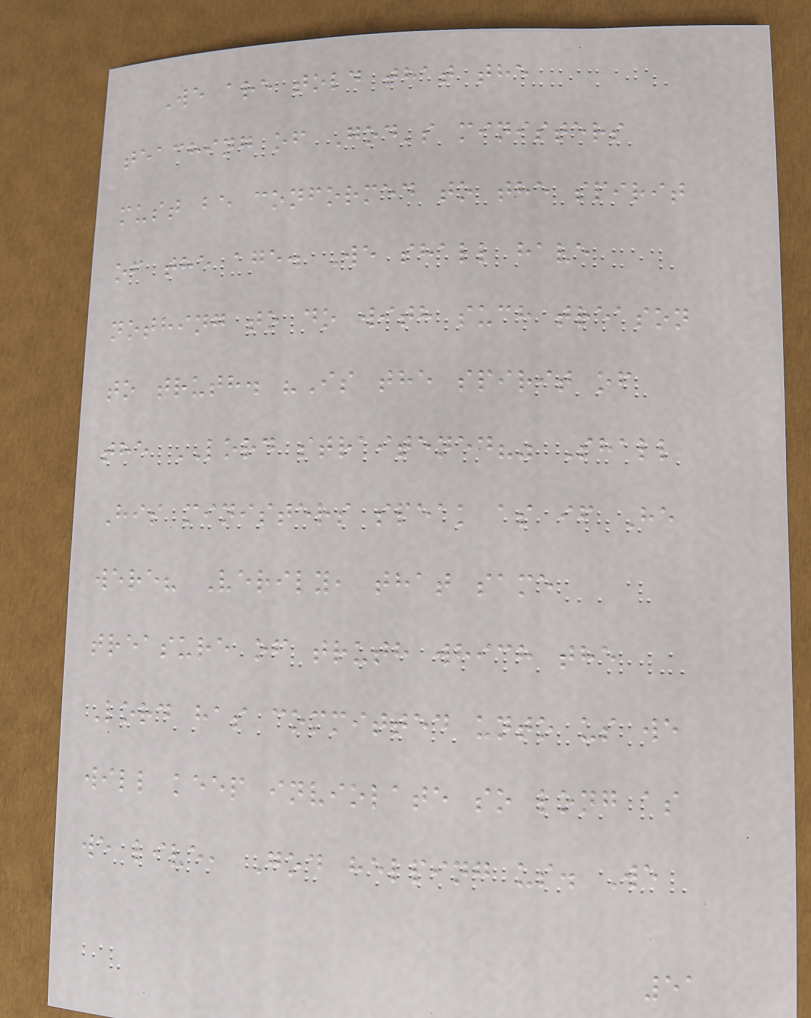We are told that the
teaching of God's ministers
must be conformed to the spirit
of the age. We shall have
nothing to do with such treason
to truth. "Is the spirit of
the LORD straitened?" Shall
His ministers speak as if He
were? Verily, that same
treasure of truth which the
Lord has committed unto us we
will keep inviolate so long as
we live, God helping us. We
51
